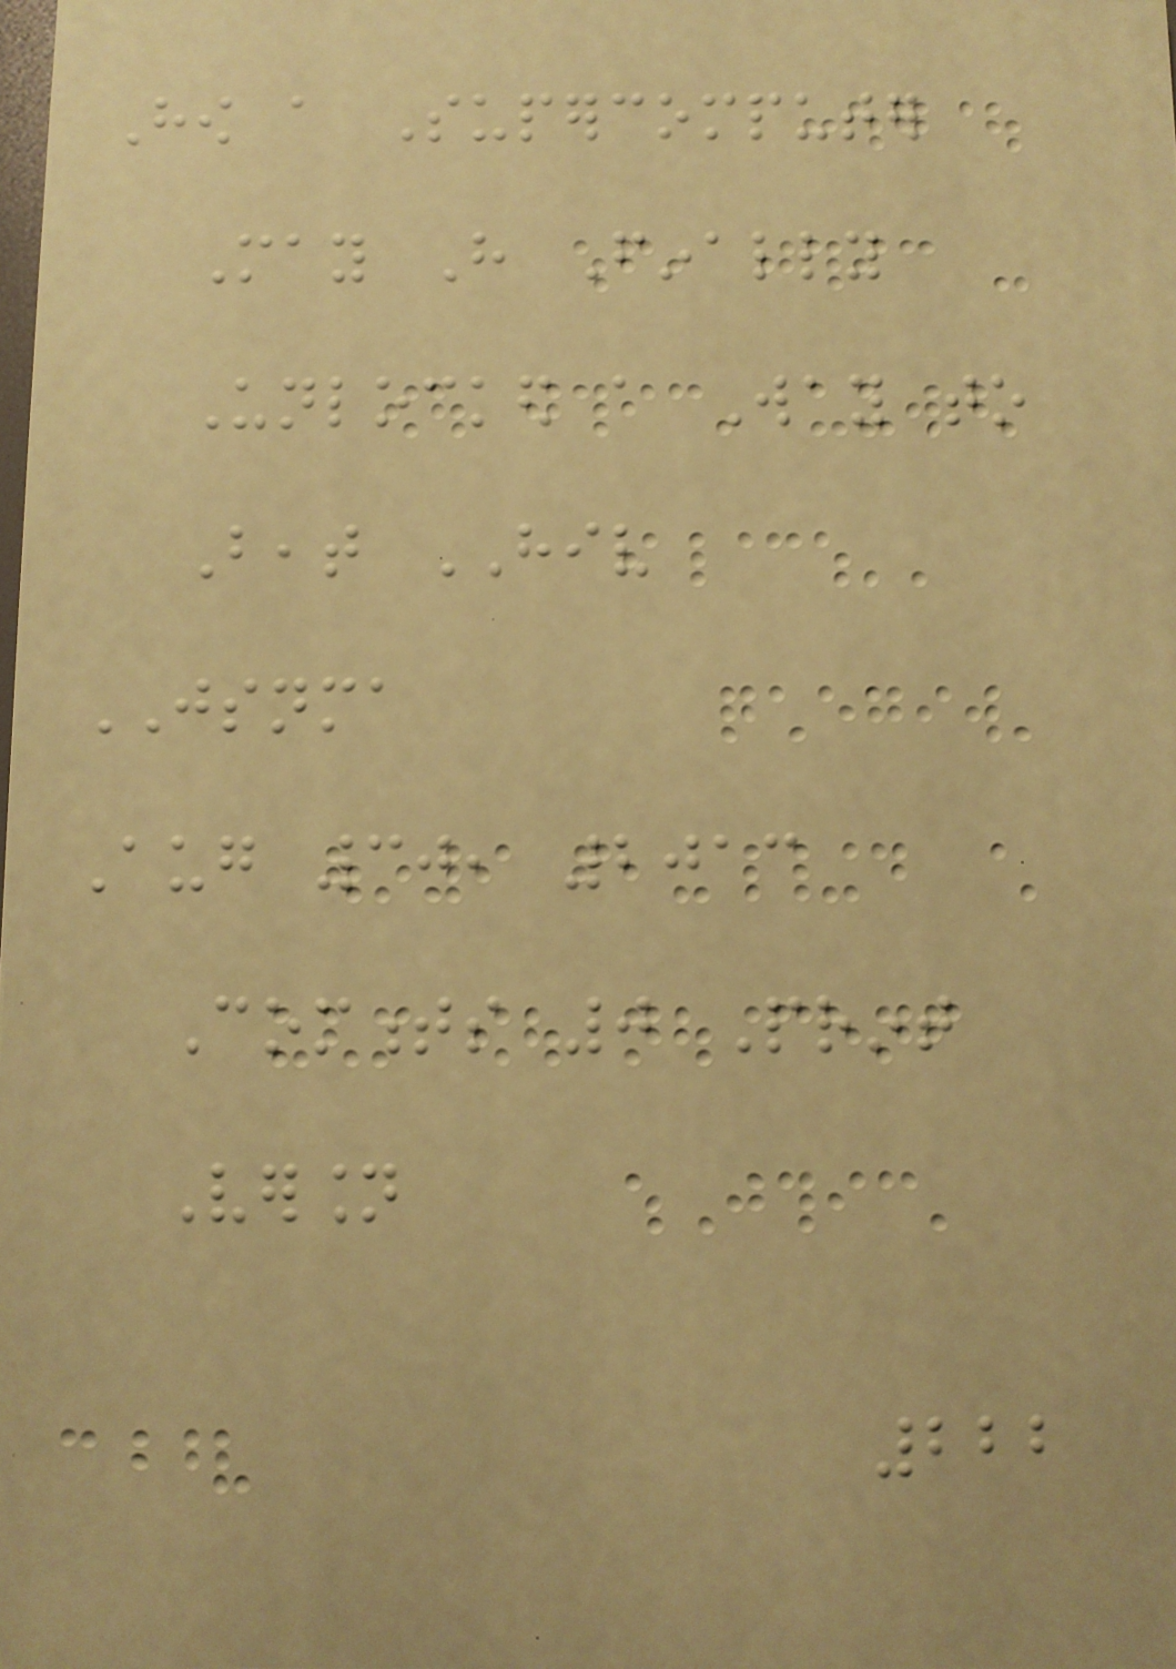How a Supercomputer
May Have Finally
Unlocked a Way to
Beat HIV
JSNMA
Aug 30, 2013
Comments 0 Print
Version
222
